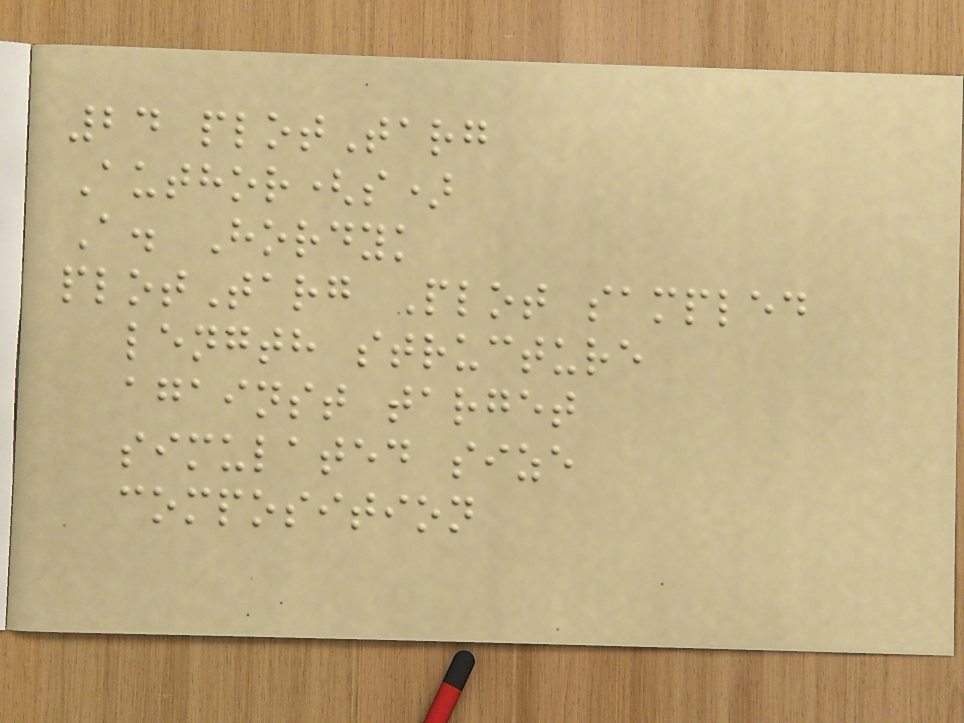24 plotTarg
Author(s)
A. Hordyk
plotTarg Plot sampled
length structure
against target
simulated size
composition
